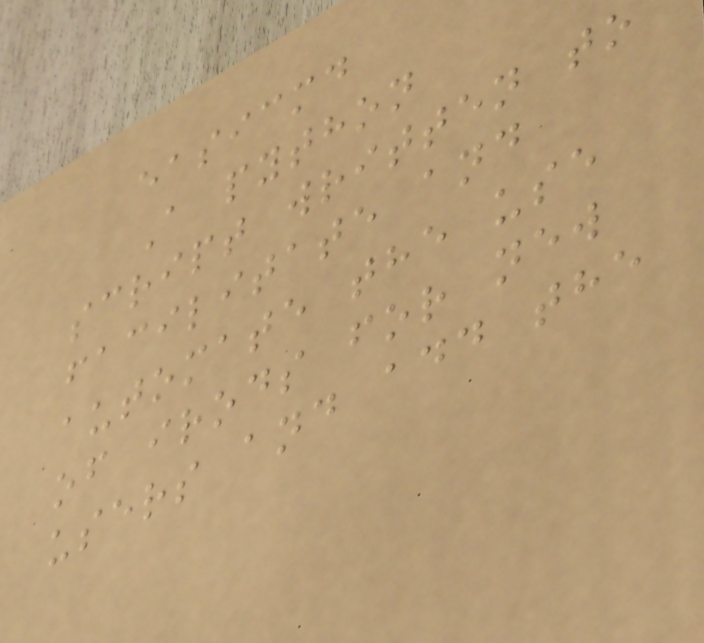easicmd
A python
script written to
facilitate and
automate the use
of irods for new
users and add the
